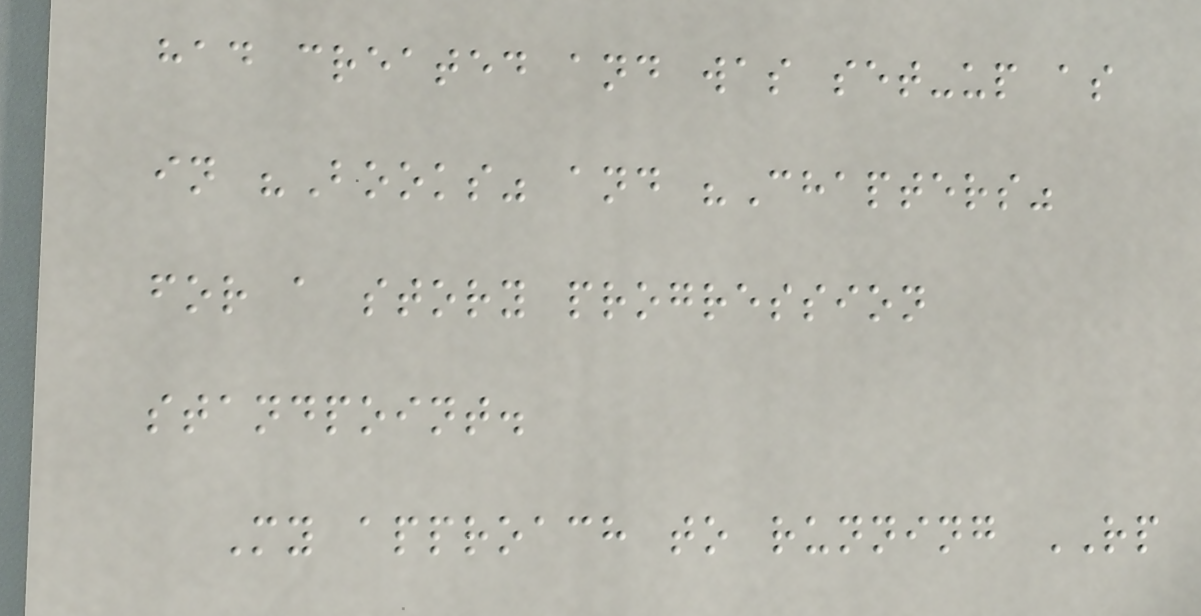had created and was set-up as
in "Books" and "Chapters"
for a story progression
standpoint.
My approach to running RP
